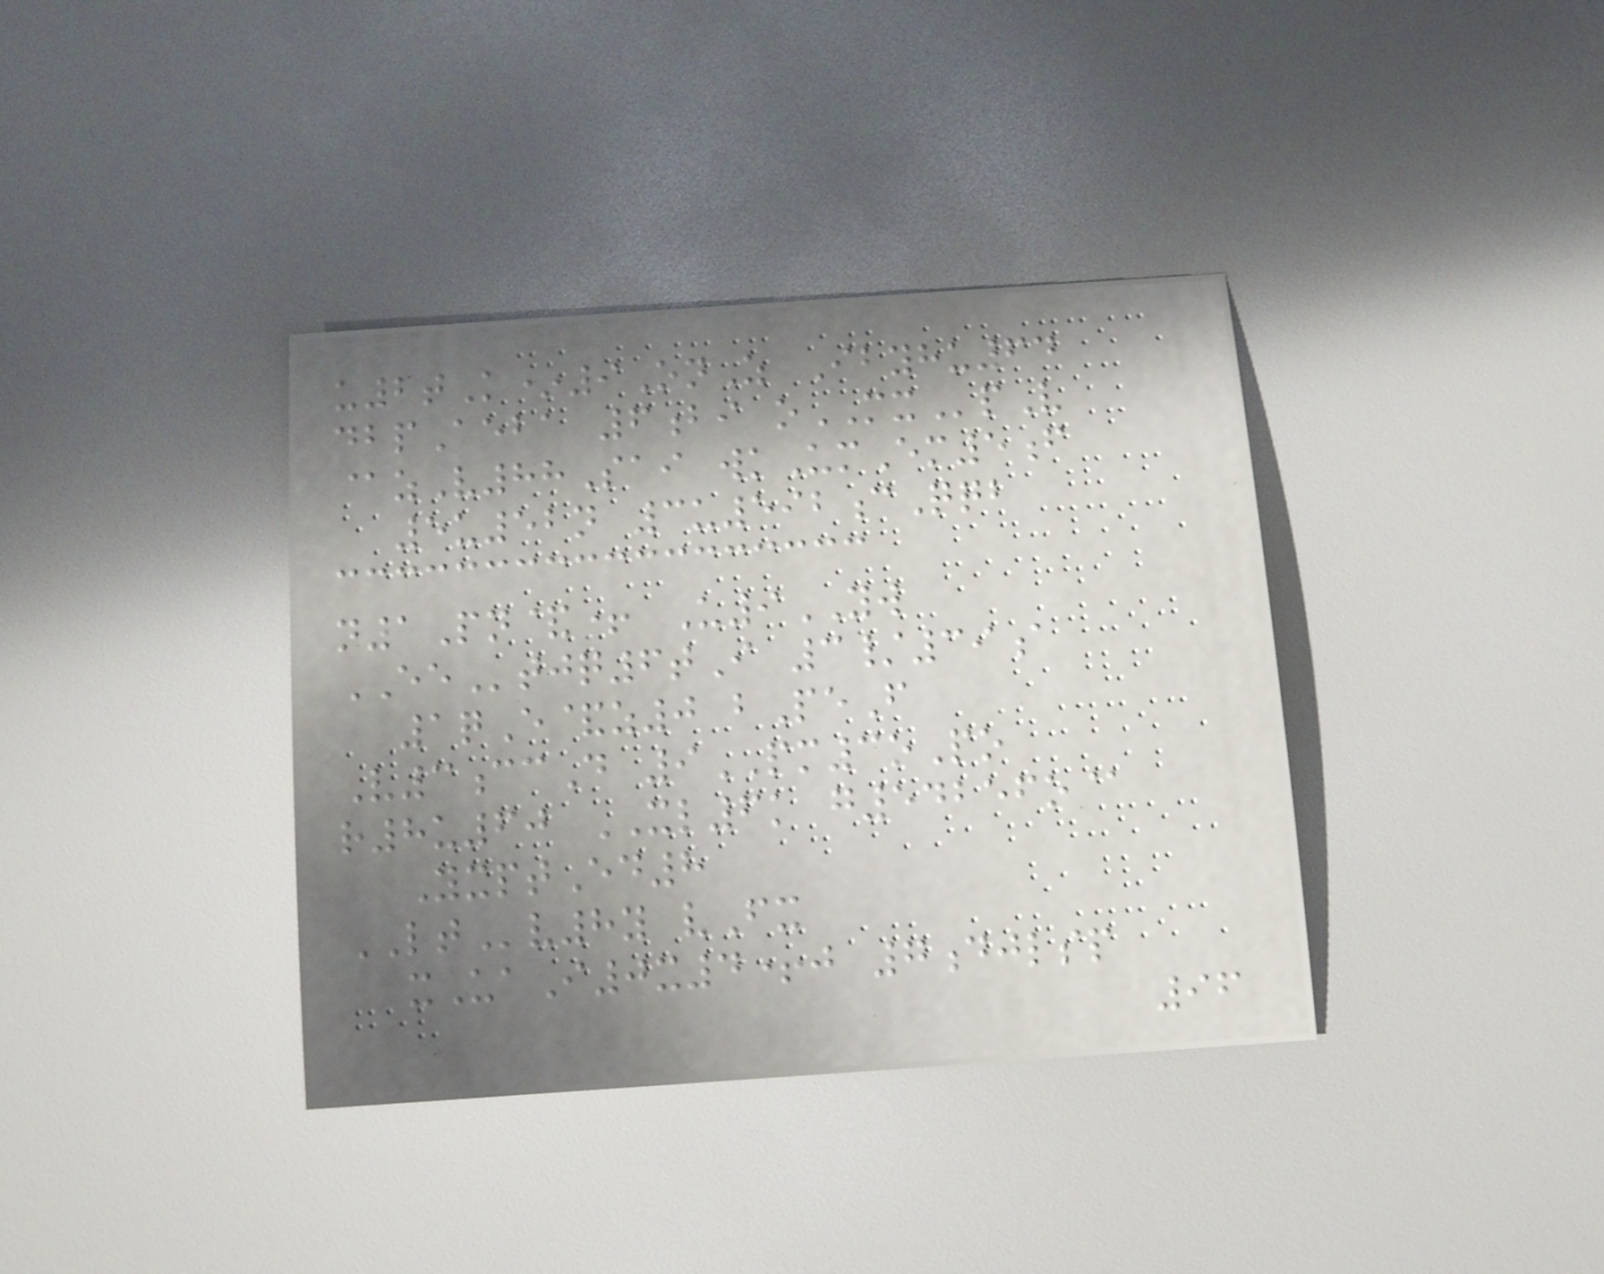u2tK*9OnZ Ibyhu64
dbpAeba 6bi oMXpV
@zV88Sai wkUmEm5f
5u52n 3u592cQqb
n1Pn&+ U9YW
EEtjq6tI 3/39a
1qE&z0 bPeF
V3ccD 9PM3oPo
r8u60 XL6k g54256o@
YxptEd8
LTv8y vFx
xUaI0x4+j 7djlsp
96
